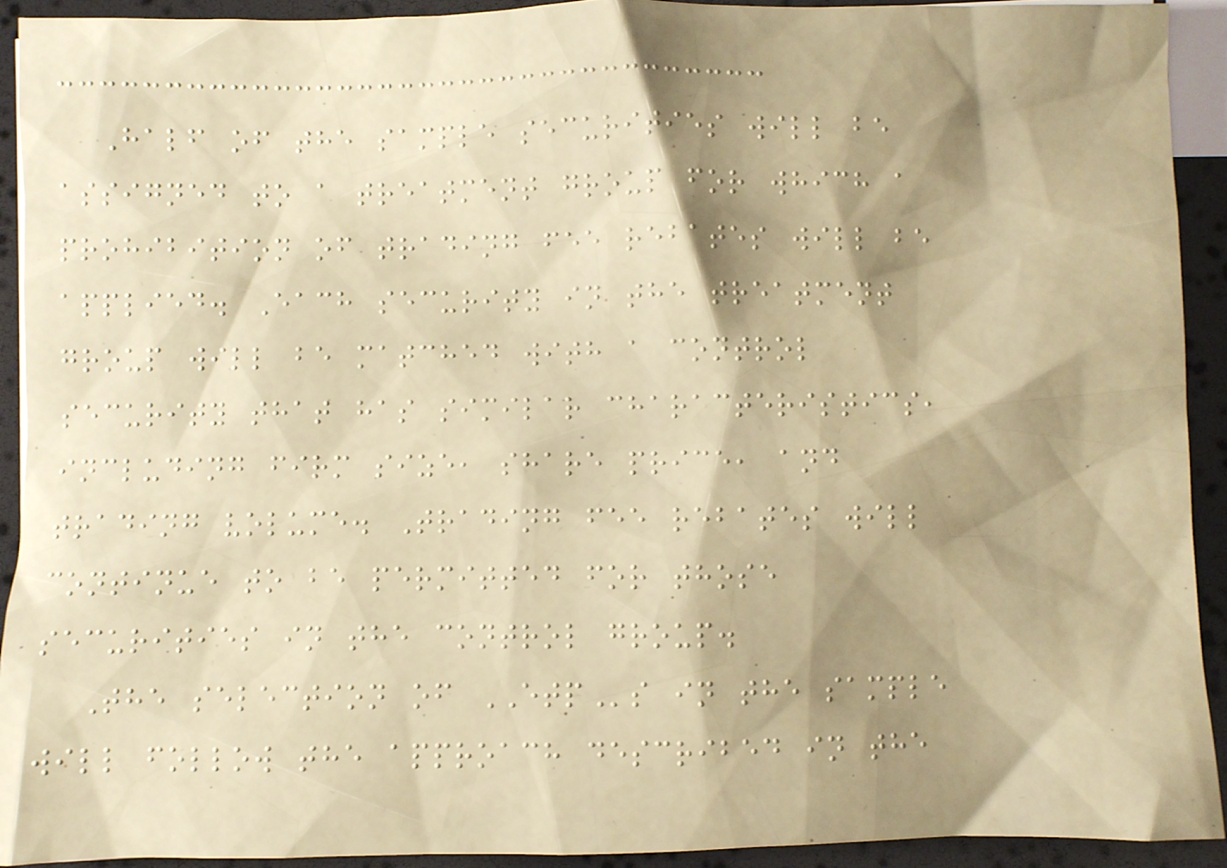Half of the sample securities will be
assigned to a treatment group for which a
prohibition of trading fee rebates will be
applied. Each security in the treatment
group will be matched with a control
security that has similar characteristics,
including firm size, share price, and
trading volume. Trading fee rebates will
continue to be permitted for those
securities in the control group.
The selection of ETPs in the sample
will follow the approach described in the
